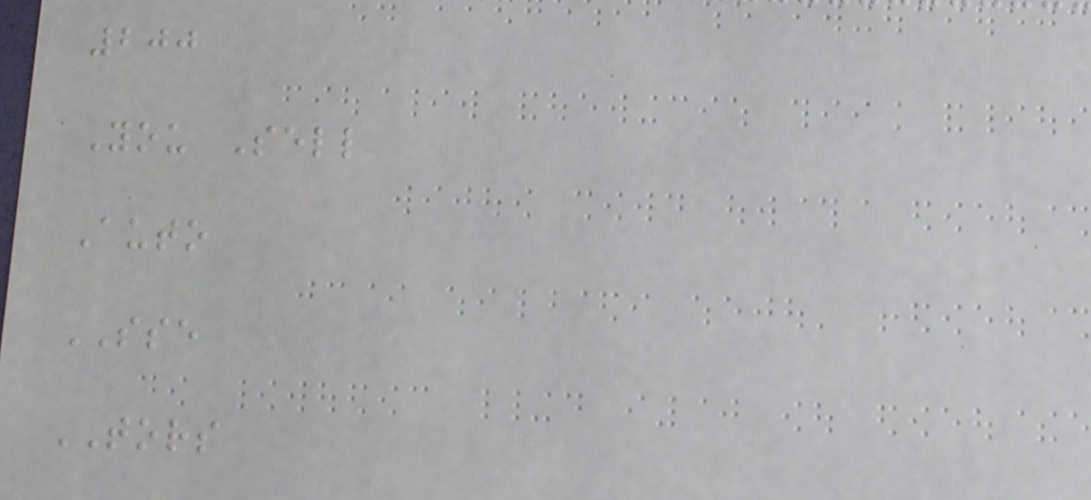200
You Sell
Auto
SSE
TORS
